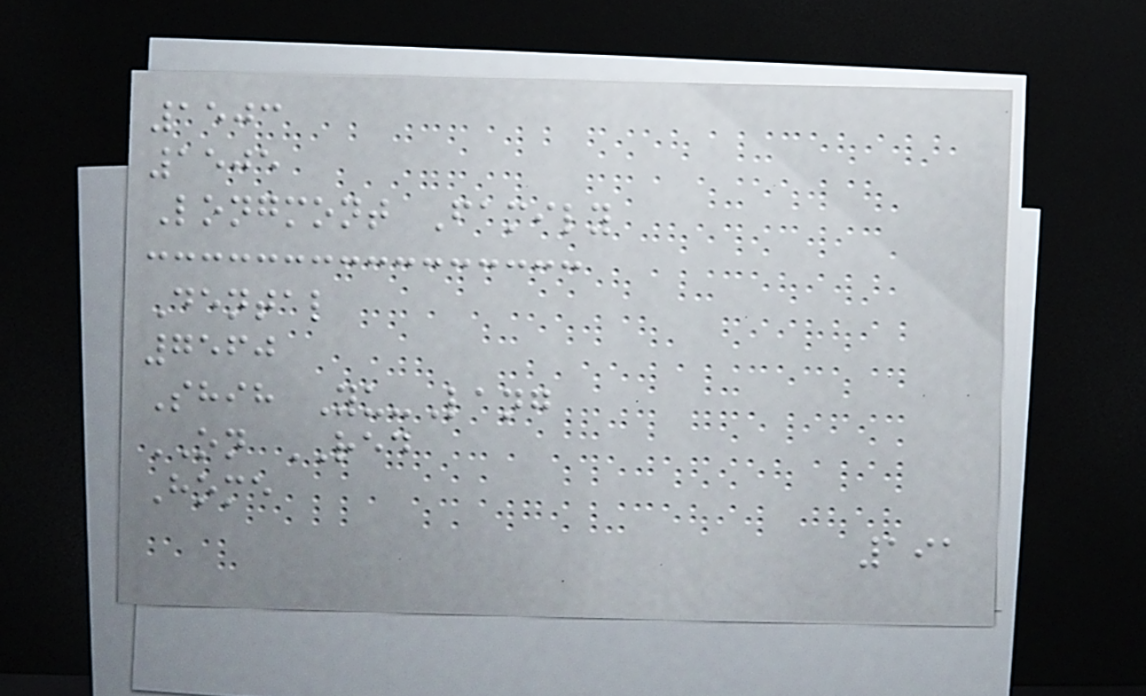1503
1505
Longmont Family
Dental
7560
Shih Yu-Lang
ON RED
Home
191
